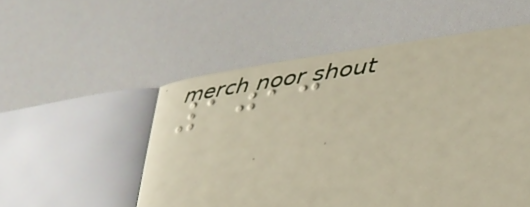1013
